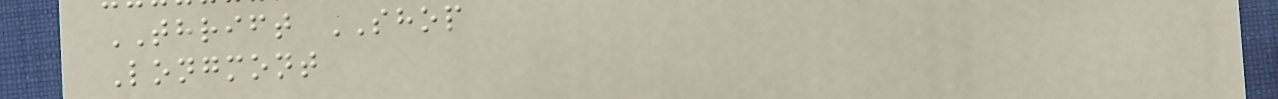THRIFT SHOP
Longmont
